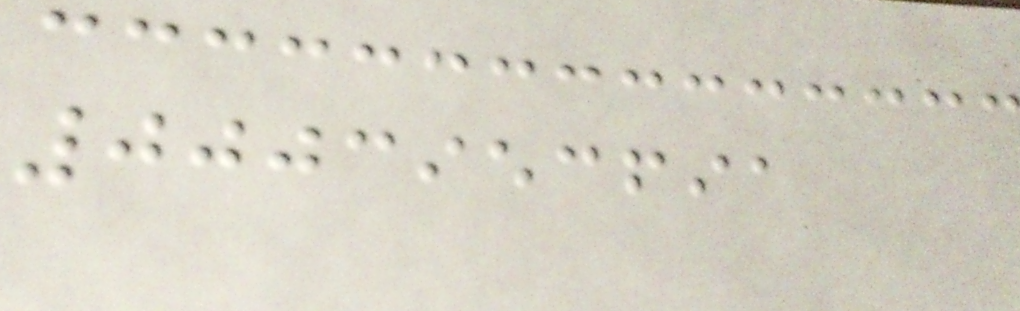0003953691
